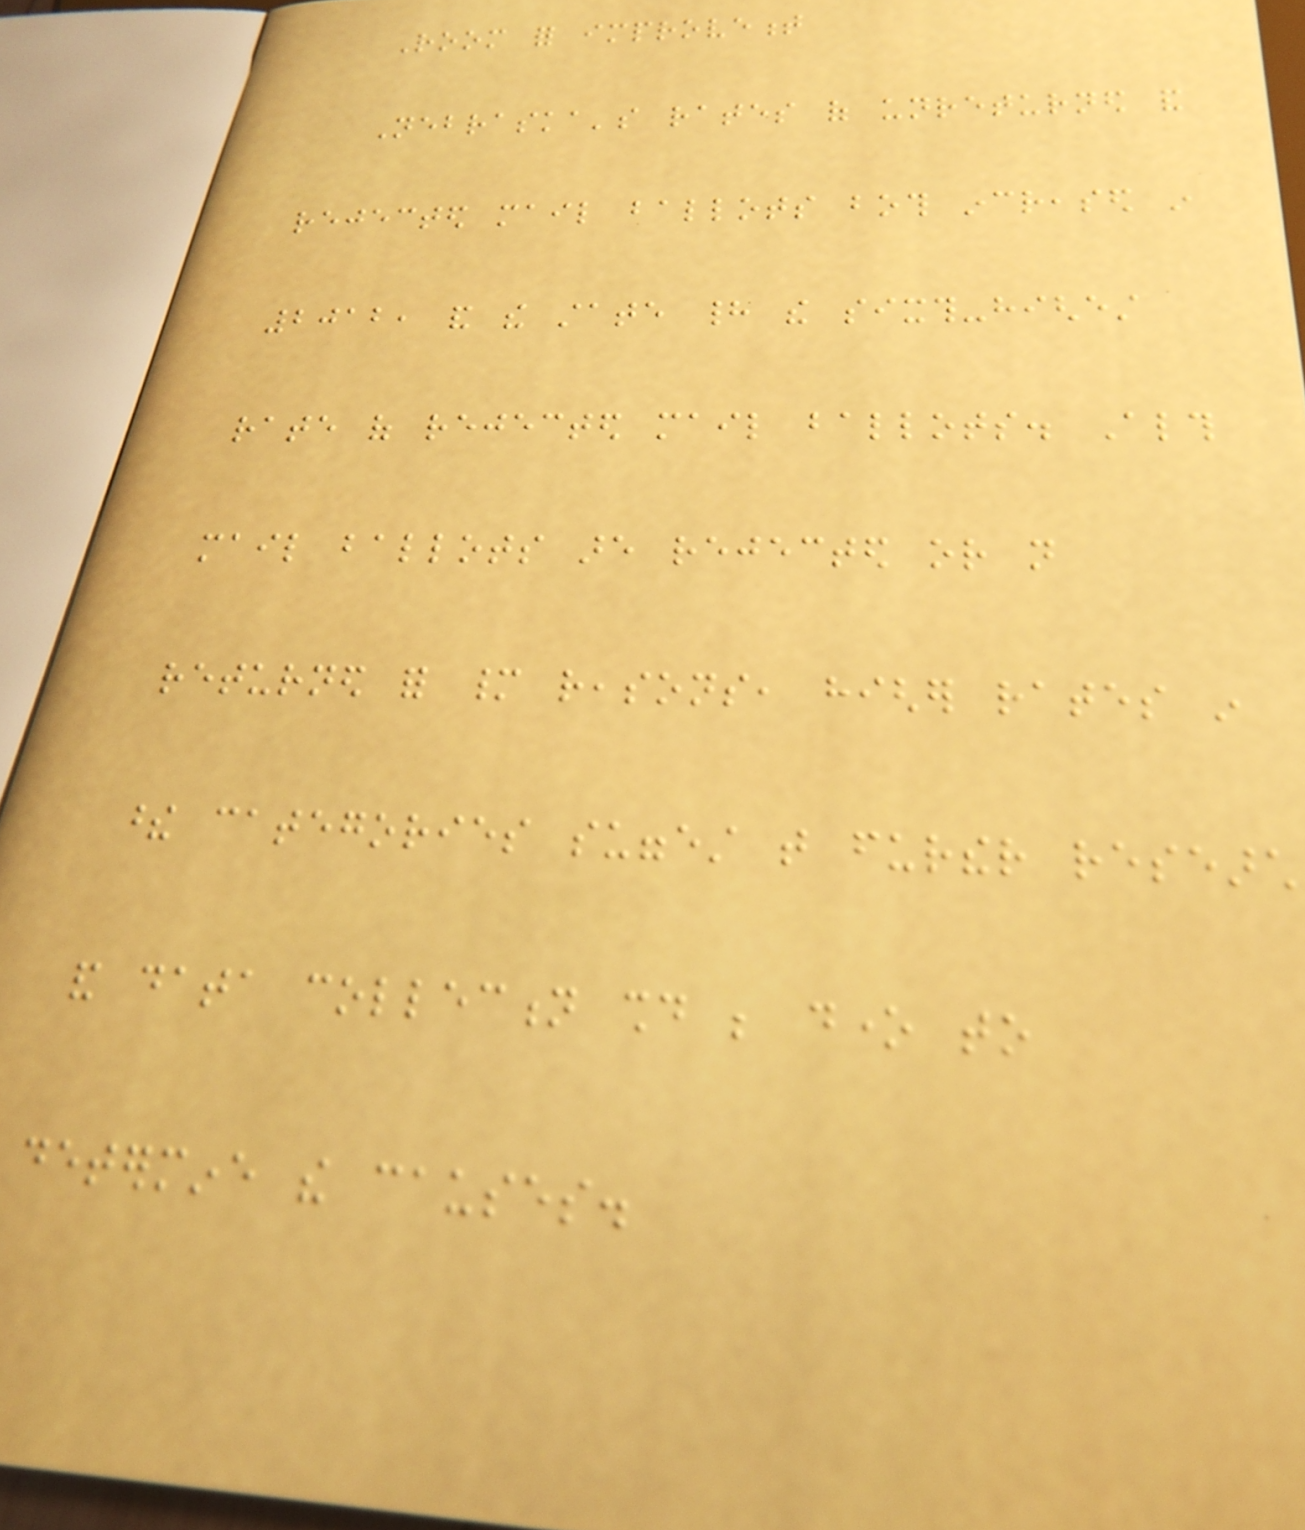Room for improvement
Nebraska's rates of unreturned and
rejected mail ballots both increased in
2012, and the state had the sixth-highest
rate of rejected mail ballots. Although
mail ballots are rejected or not
returned for many reasons, higher rates in
these categories suggest that further research
and data collection should be done to
determine the causes.
